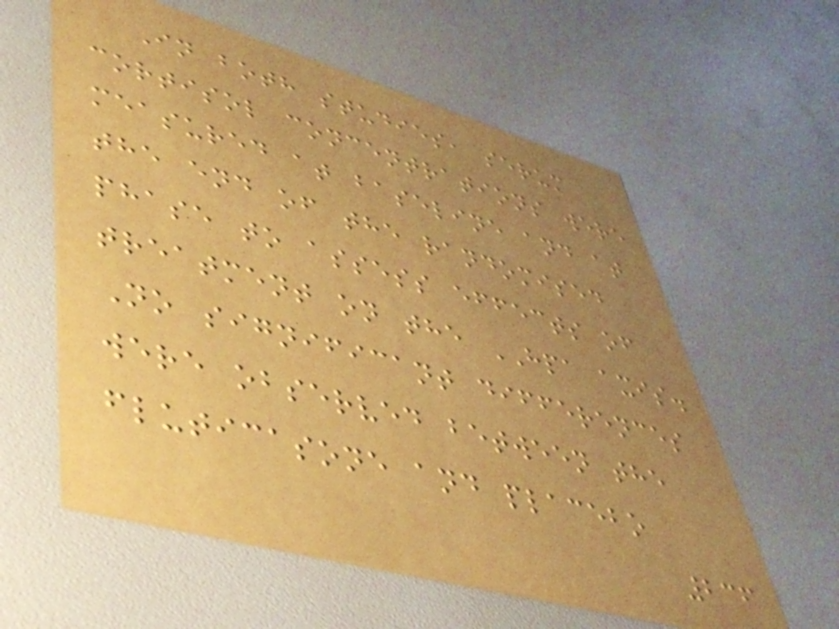In both studies, serum
cortisol concentrations were
measured at baseline and at
the end of the randomised
phase to assess effects of
treatment on the HPA axis.
No significant differences
were observed between the
fluticasone and placebo
236
